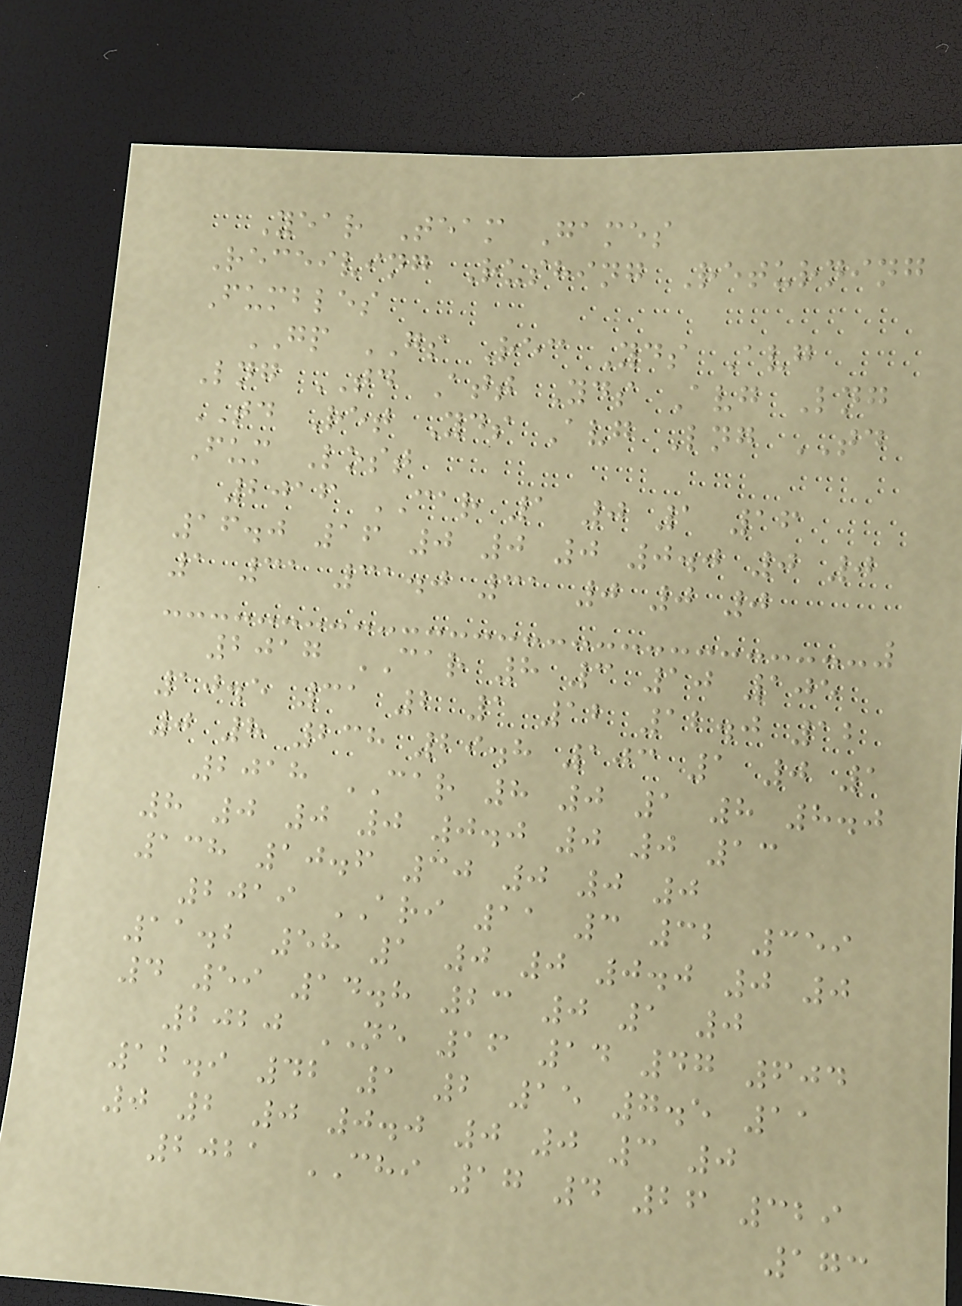Year Team Games
Receiving Rushing Returning
Fumbles
GP GS Rec Yds Avg
Lng TD Att Yds Avg Lng
TD Ret Yds Avg Lng TD
Fum Lost
2016 CAR 1 0 1 16
16.0 16 0 0 0 0.0 0 0
1 31 31.0 31 0 0 0
2017 CAR 8 3 10 105
10.5 31 2 1 12 12.0 12
0 8 238 29.8 103 1 0 1
2018 CAR 8 0 1 8 8.0
8 0 0 0 0.0 0 0 13
138 10.6 30 0 0 0
2019 ARI 11 3 32 359
11.2 58 1 0 0 0.0 0 0
4 59 14.8 23 0 1 0
2020 NE 16 14 47 604
12.9 42 1 2 15 7.5 11
0 2 0 0.0 0 0 3 0
2021 CHI 17 4 26 329
173
